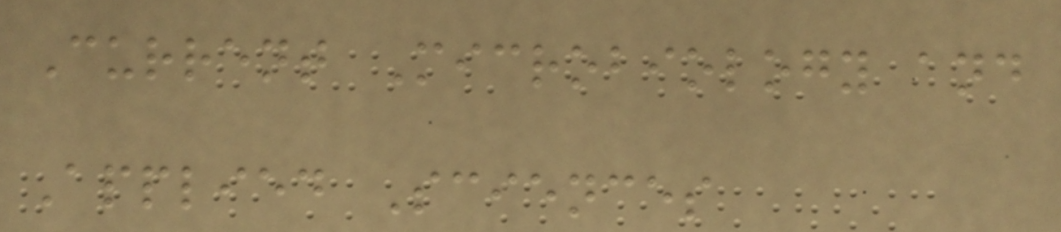Current Microbiology and
Applied Sciences
